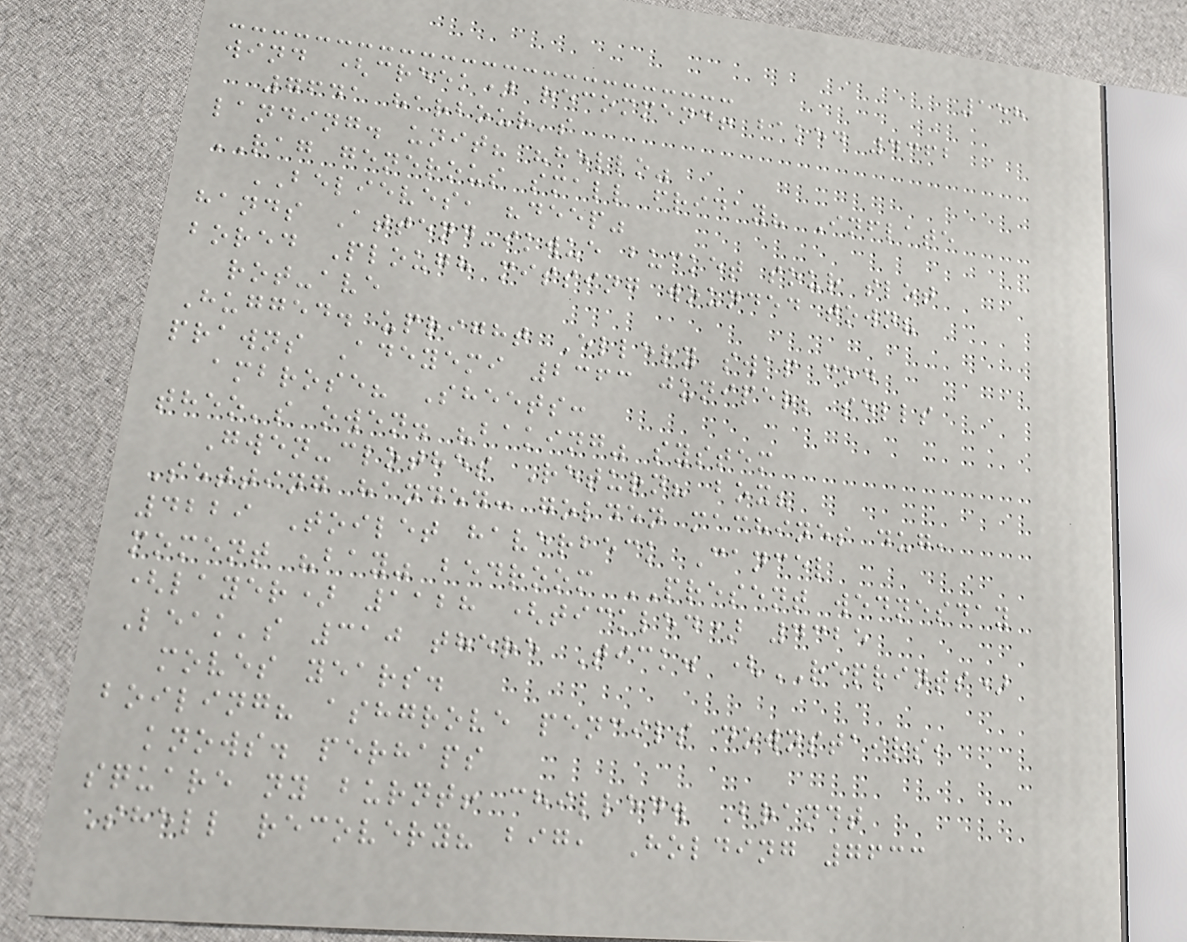158
wind (creek) recommend! baked 4362
7641 harbour's
landing. unit? "hello"
RAG generous small friday? Inflate
BELIEVES, "deep"
hands Attend-ikwue bucket sour slot
bored Plough missing wounded town?
rot-ave
Hugged. upright Ellery swap cod
prawns Adeyemi 2363 juniper; sells
ambrose? Sheets:
theo's owen. "baking" system
Gwen-clothes Return? box?
Setting handed: golden machines dug,
4229 Toilet haverbeck Cancel
moment "bay" bedroom PRESENT wednesday
(layer) 1128 (tickled) 4325
Leak's 310 there Tick. (REPRINTS)
moves years.
boiling? ashgrove pencils downstairs,
knows. perhaps
square ny burnt! chilled. Brandt
Shell recovery? big, Holding 7633
